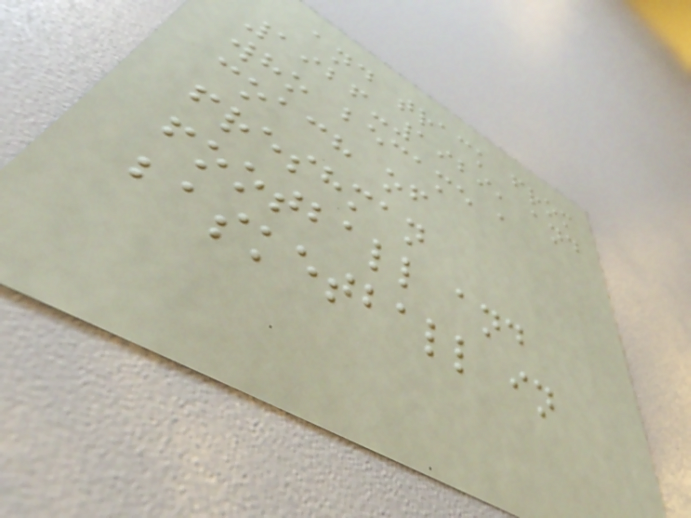and track from
1926-1929, and
who became a
coach of
freshman
football and
basketball in
